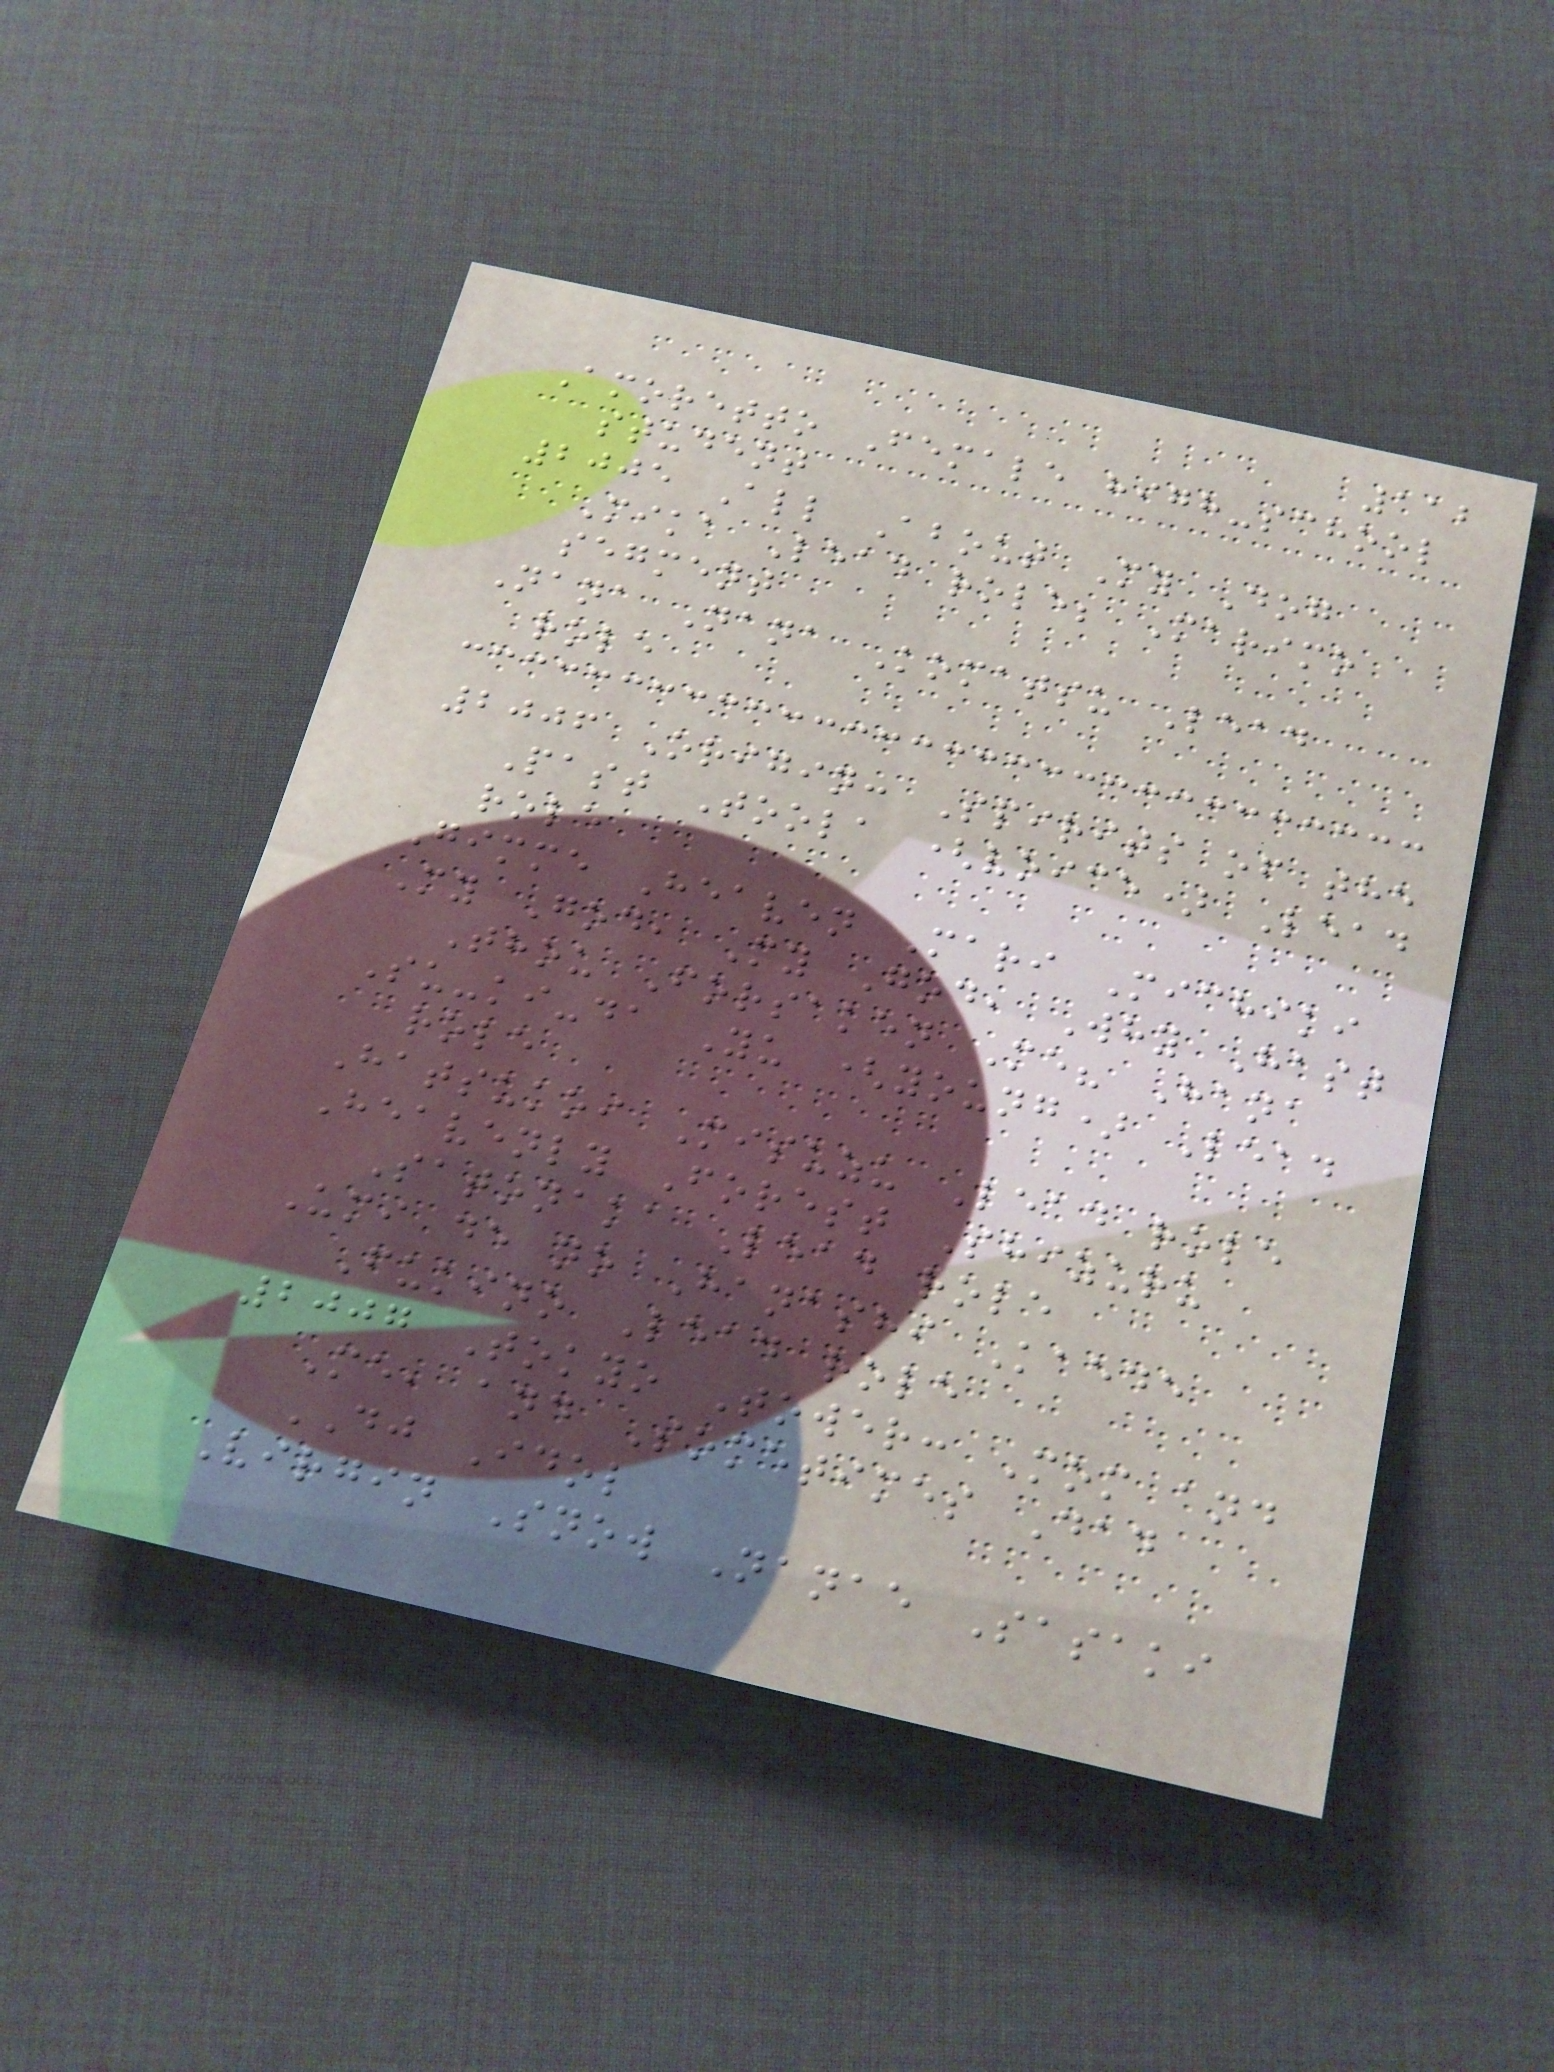112
Amoretto Female high-school
student
2005 All About My Dog
Mika Lead role; Marimo
segment
Nana Nana Komatsu Lead
role
2006 Origin: Spirits of the
Past Toola (voice) Lead
role
Gimme Heaven Mari Michiki
My God, My God, Why Hast
Thou Forsaken Me? Hana
Su-ki-da Yu (young) Lead
role
Hatsukoi Misuzu Lead role
Heavenly Forest Shizuru
Satonaka Lead role
Umi de no Hanashi Kaede
Fukino Lead role
2007 Tokyo Tower: Mom and
Me, and Sometimes Dad
DJ Idol
Virgin Snow Nanae Sasaki
